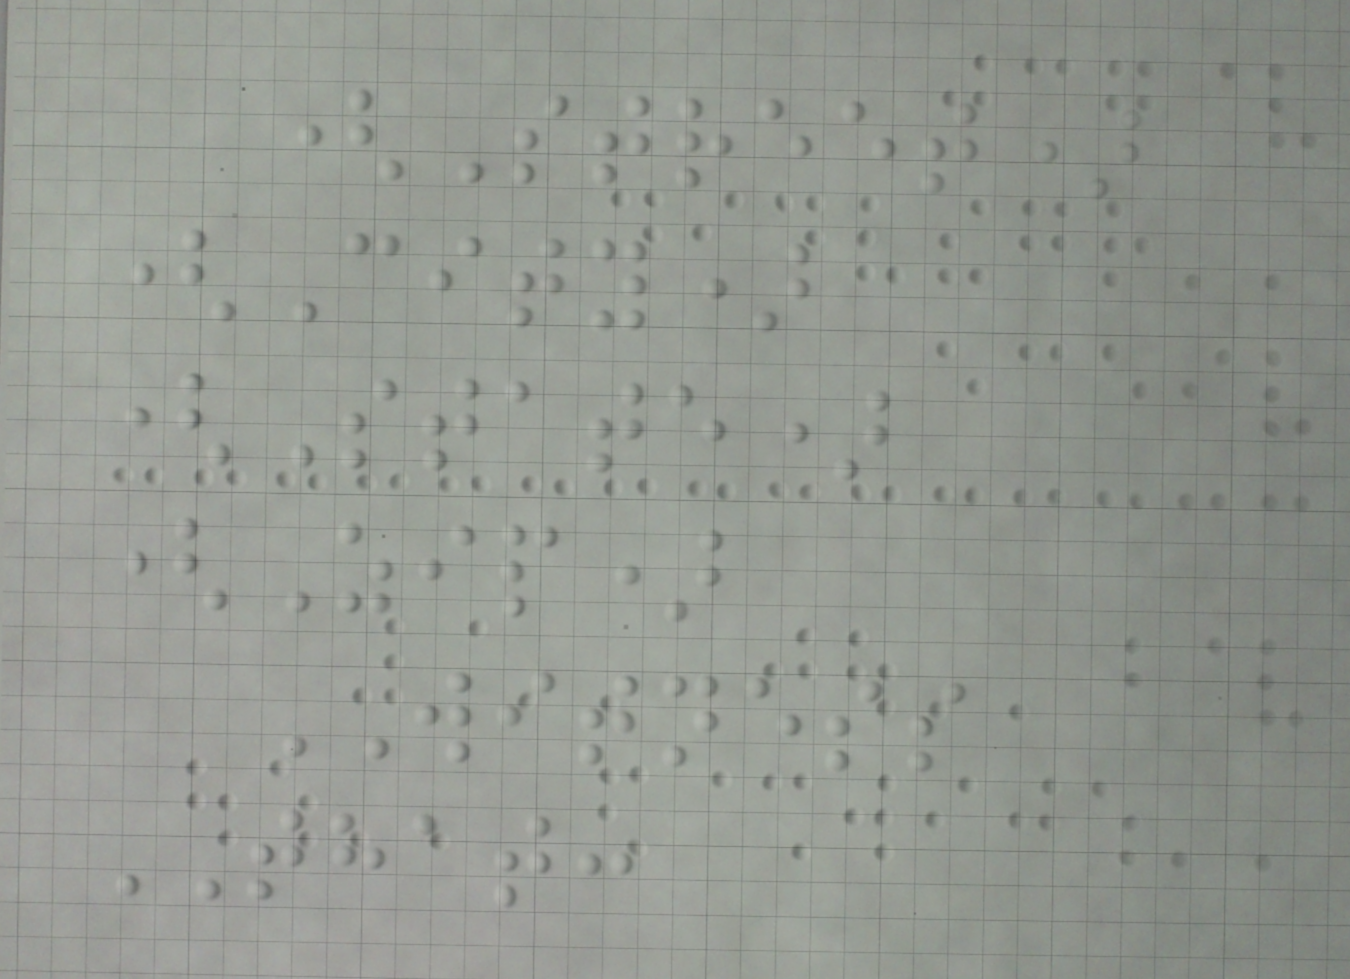(Street)
(City)
(State)
(Zip)
WITNESS
THAT:
